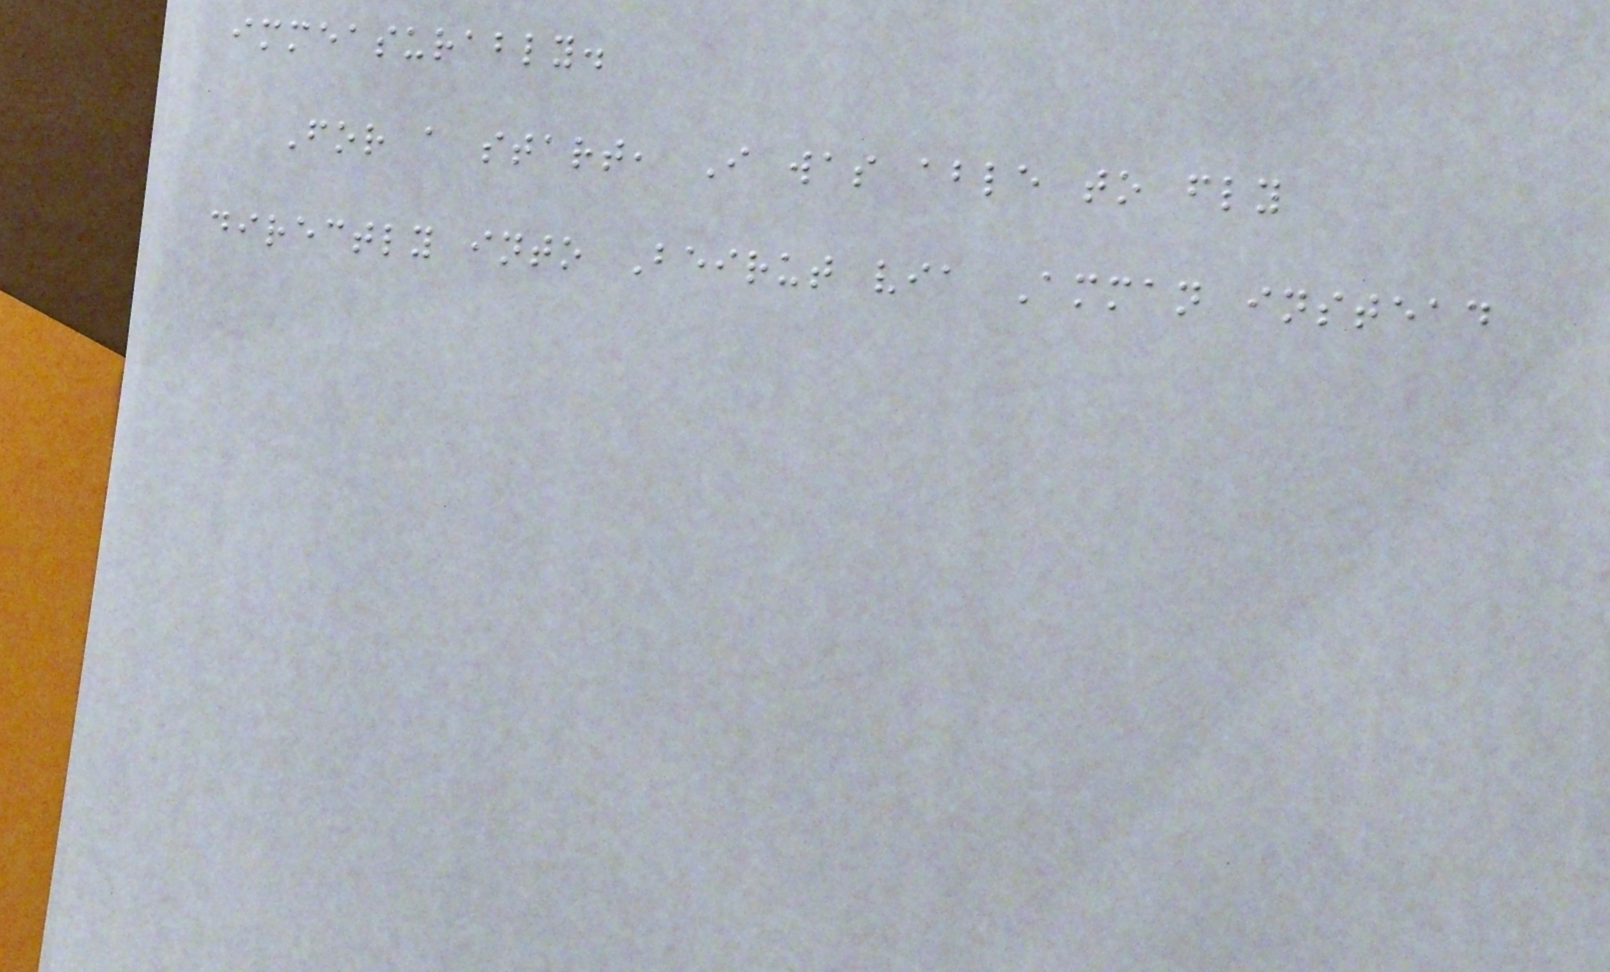immeasurably.
For a start, I was able to fly
directly into Beirut via Amman instead
